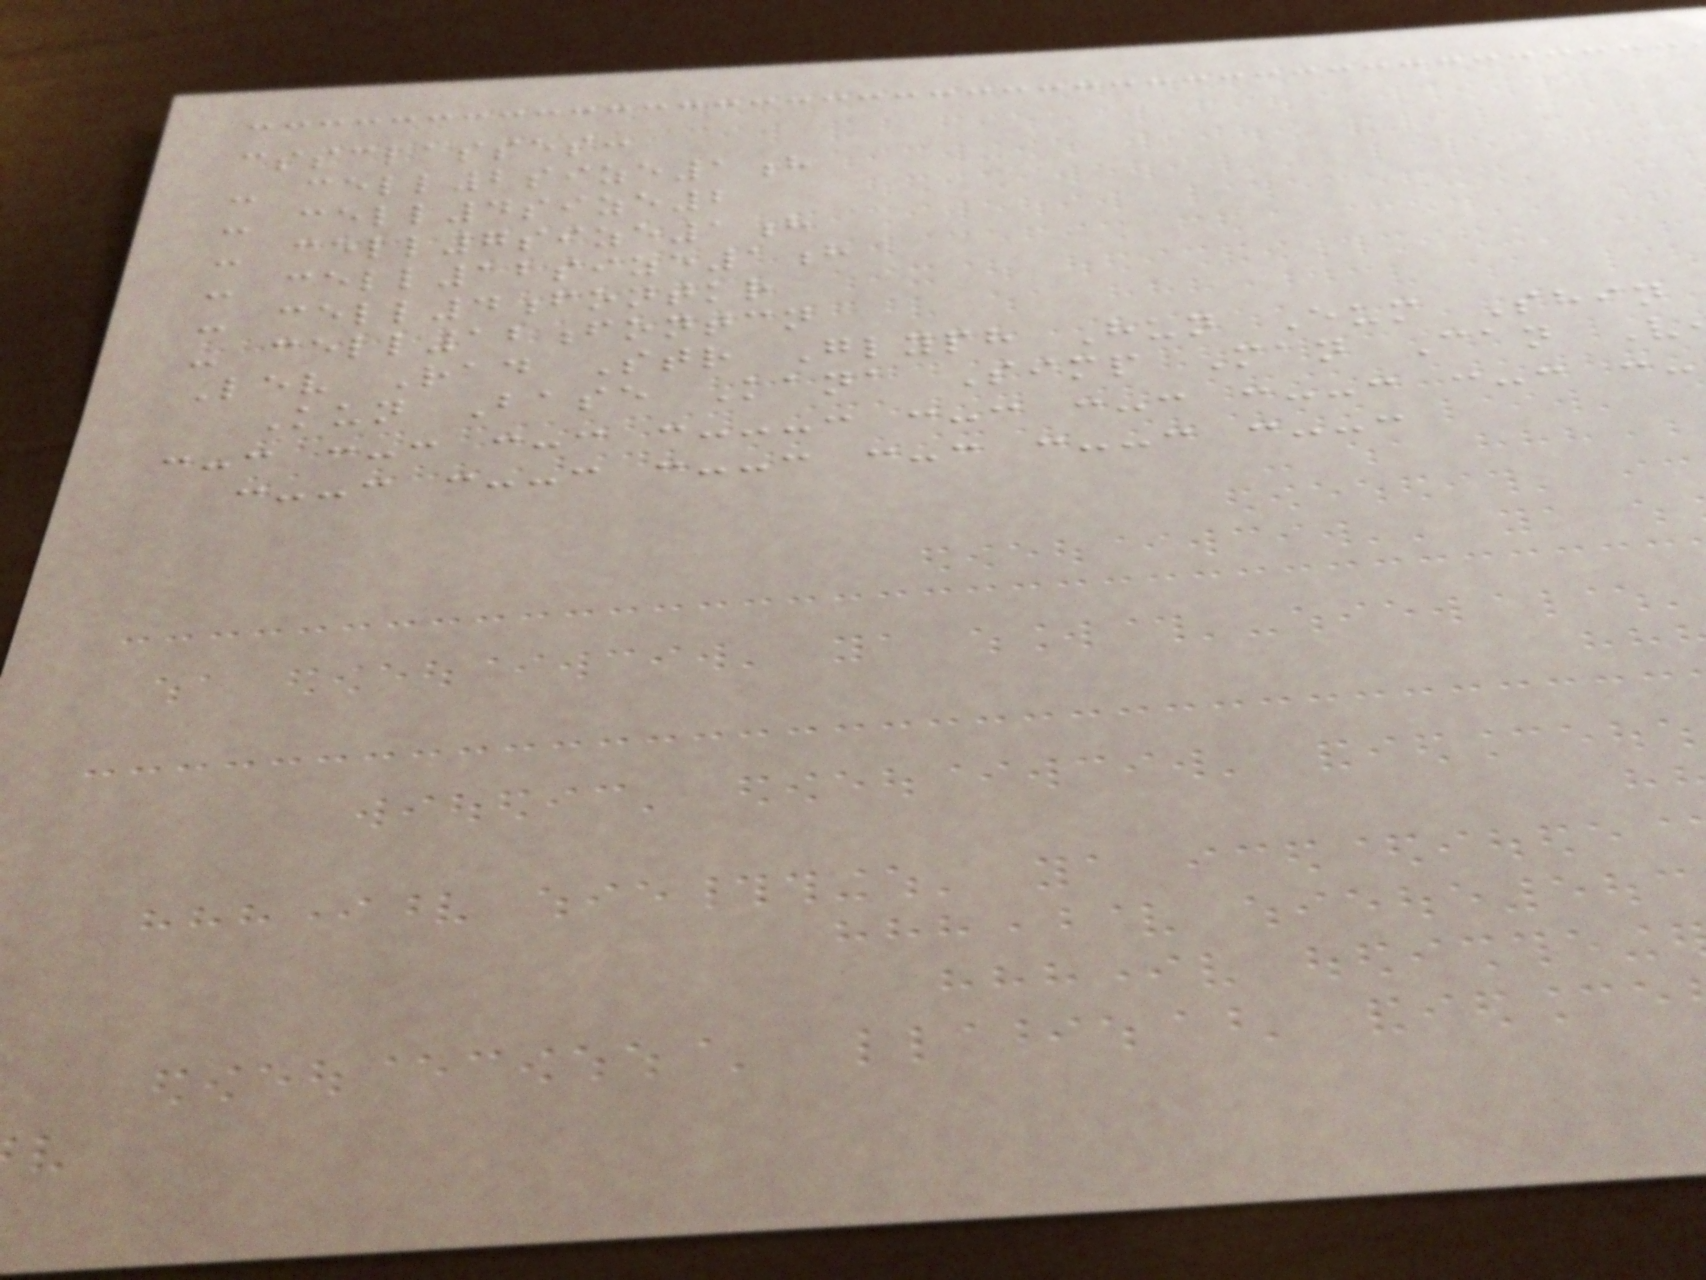cssclasses:
- cell2size1h
- cell4size2
- cell7size1h
- cell12size1h
- cell4fontkr
- cell12fontcn
Lev Rad Str Glyph Hun Eum Shin
Kun Base Kana Simp Man Can V
:-: :-: :-: :---: :-: :-: :--: :-: :-
:--: :--: :--: :-: :--: :--:
